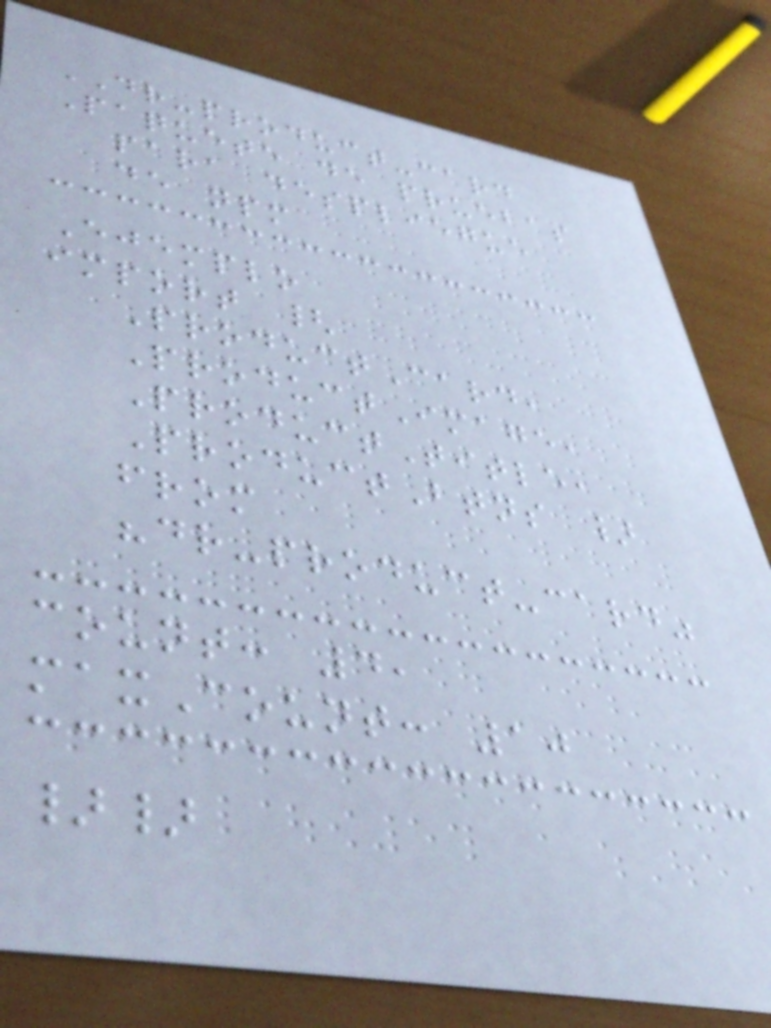DR-product-card
Paquete de pruebas
para despliegue
de npm
Ejemplo
import {
ProductCard,
ProductImage,
ProductTitle,
ProductBtns }
from
"dr-product-card"
count: 4,
maxCount: 10
}}
